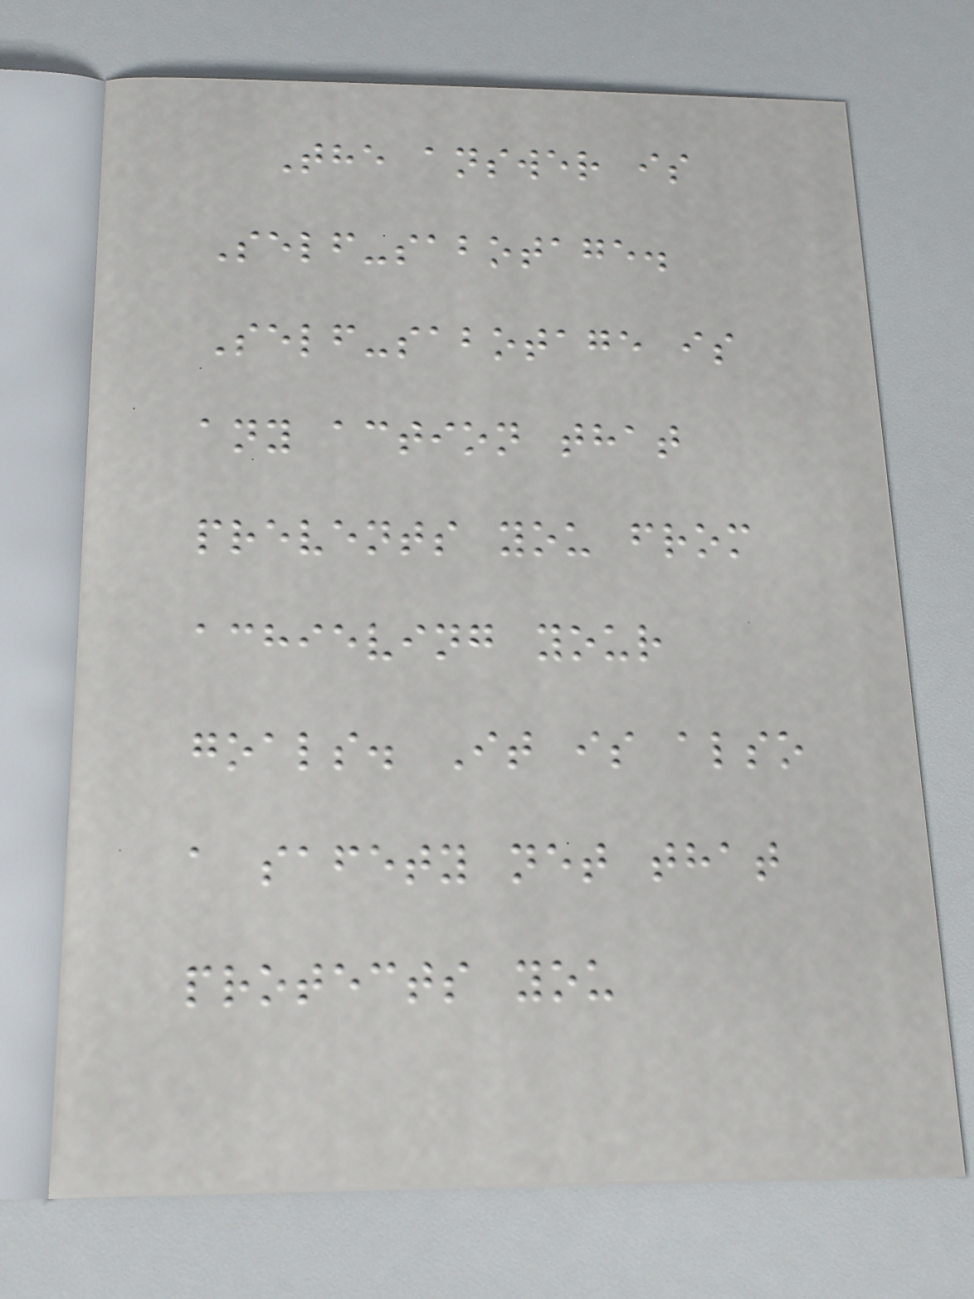The answer is
Self-sabotage.
Self-sabotage is
any action that
prevents you from
achieving your
goals. It is also
a safety net that
protects you
